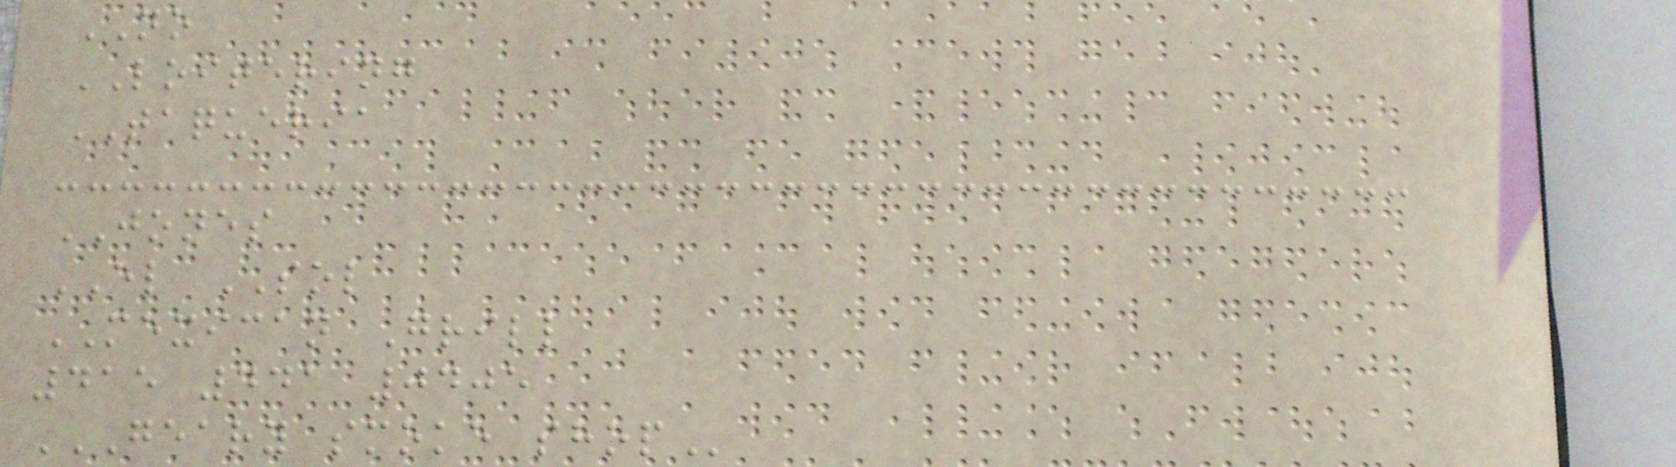NO
LOITERING
TAQUERIA
JONES
EL SOL
MEXICAN Grill
415 441 0405
GEARY SMOKE SHOP
